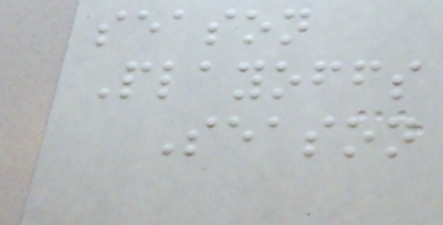season
Playoffs
Season
